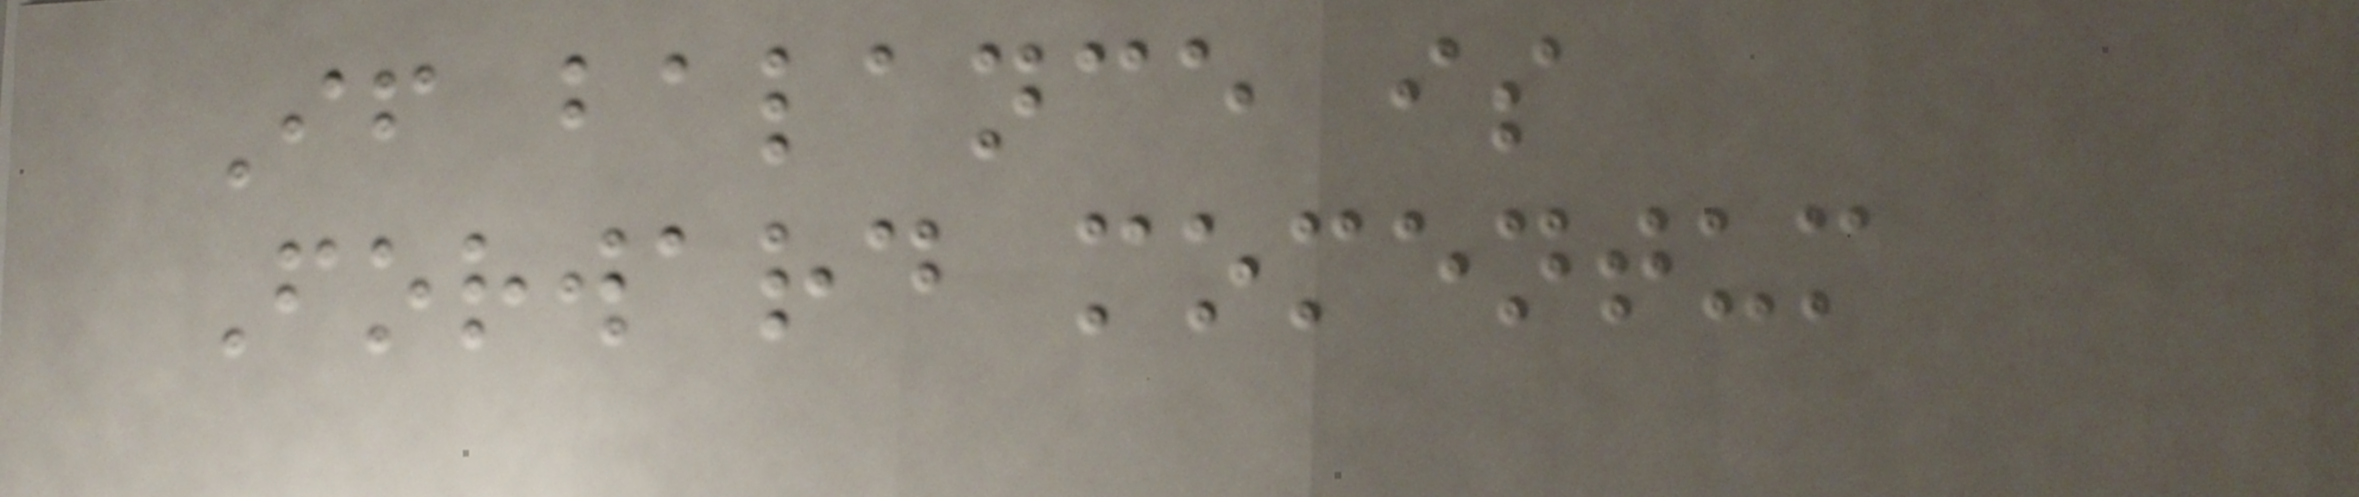If balance is
Forward momentum
